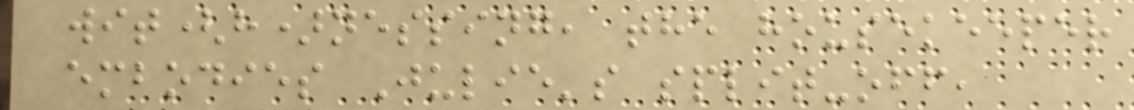wit(h)nessing, the housekeeper
embodies Julie's split-off,
